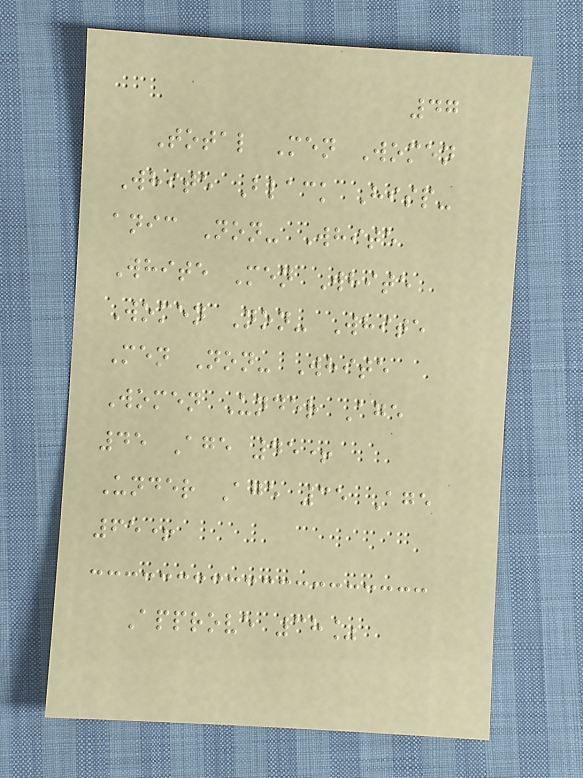47
Total Men Women
White Black Hisp-
anic Non- White
White Men White
Women Non- White
Men Non- White
Women Under Age
45 Age 45+
Under Age 35 Age
65+
Approve 38%
